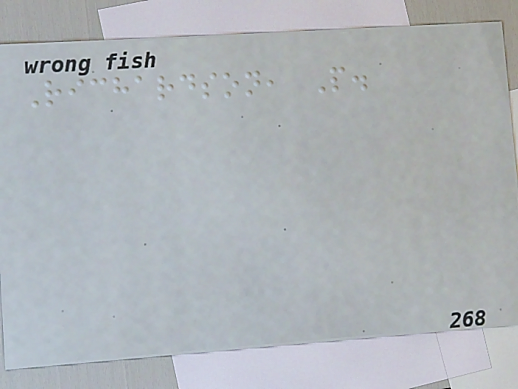Richardson, P.
